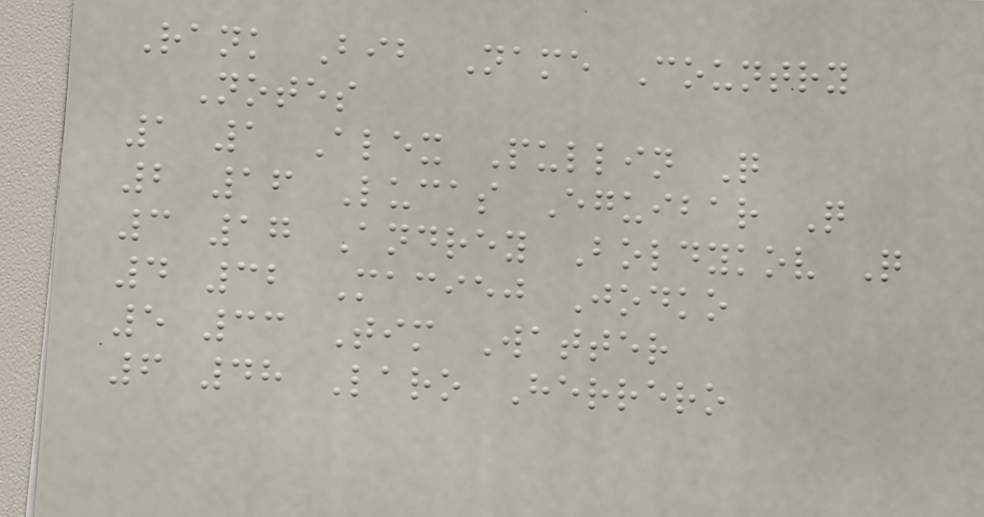Rank Bib Name Country
Notes
1 1 Alex Pullin Q
2 16 Lucas Eguibar Q
3 17 Andrey Boldykov Q
4 32 Maciej Jodko
5 33 Tim Watter
6 48 Laro Herrero
